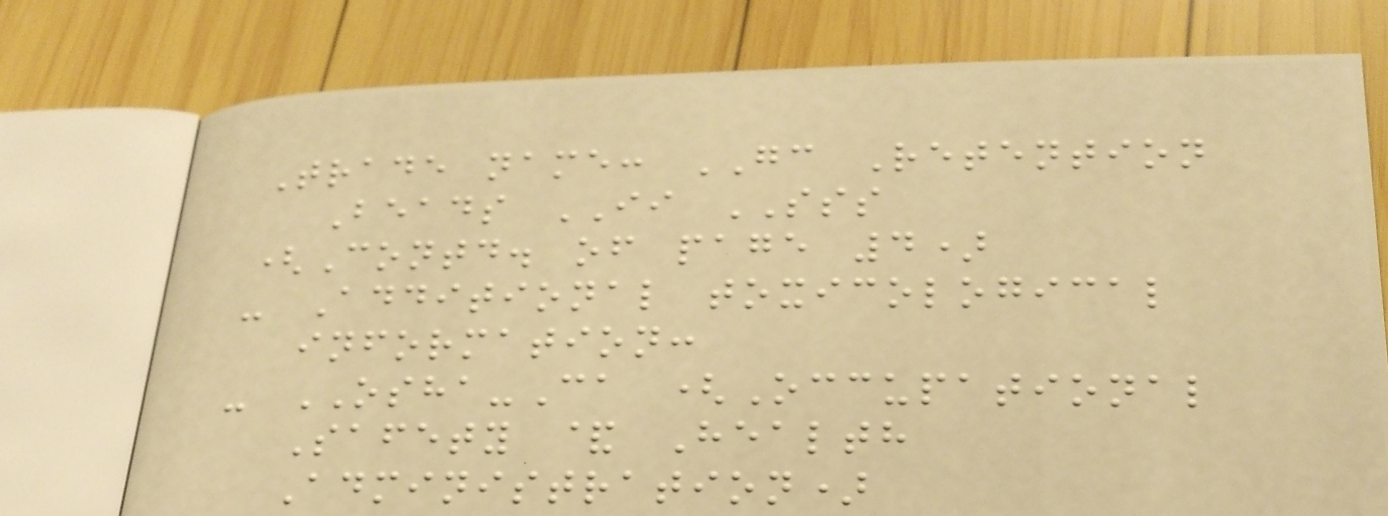Trade name: GC Retention
Beads II SSS
(Contd. of page 4)
- Additional toxicological
information:
- OSHA-Ca (Occupational
Safety & Health
Administration)
